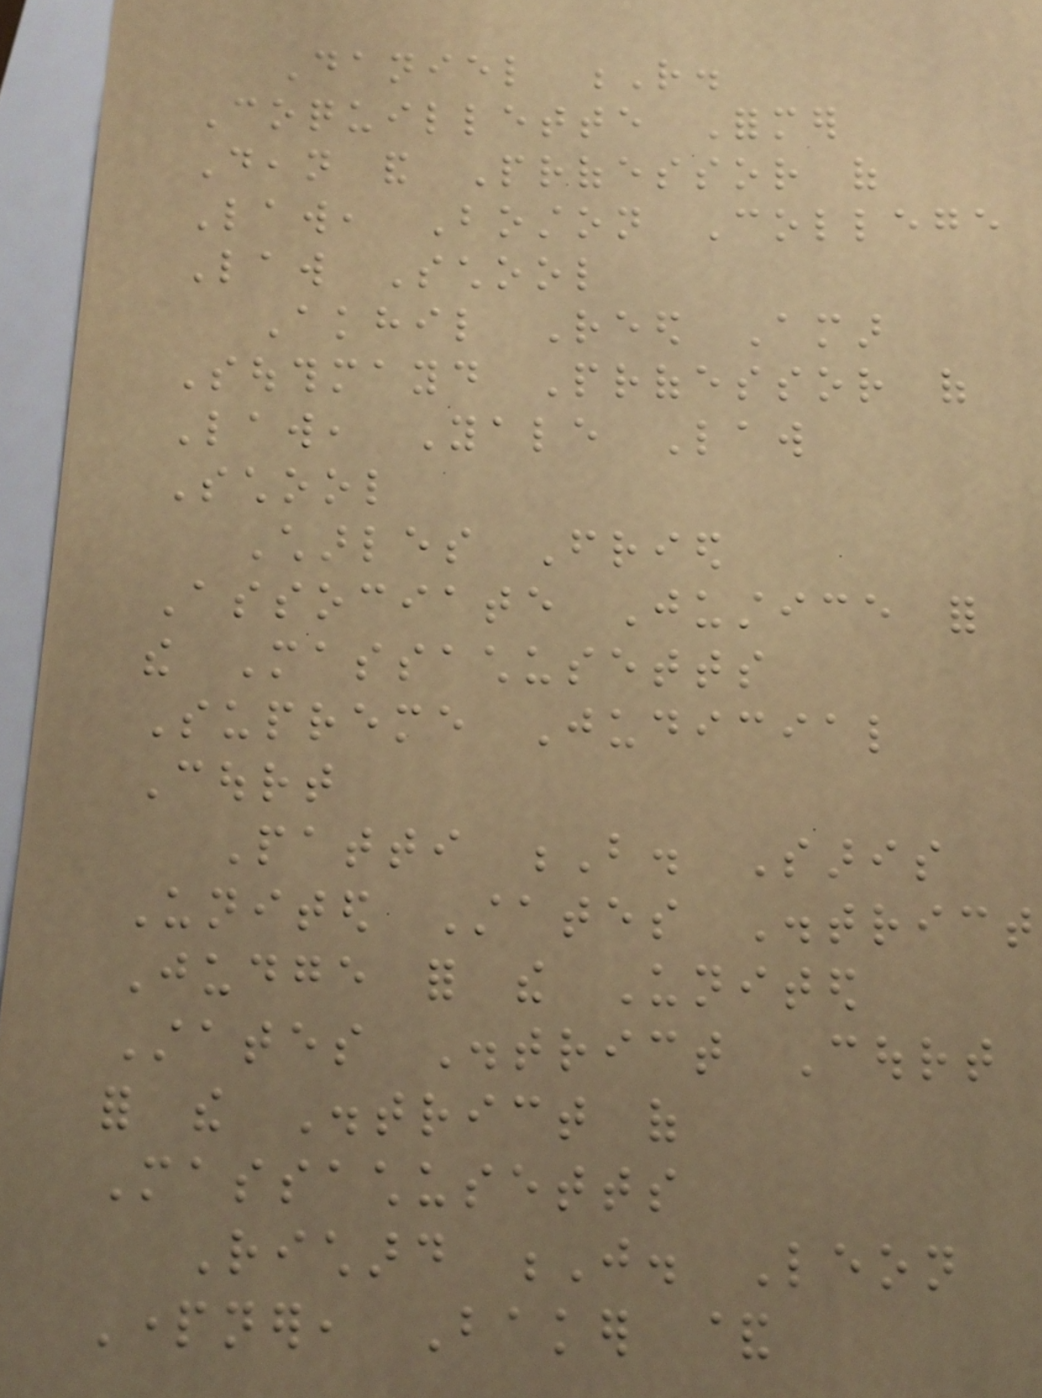Daniel R.
Coquillette Former
Dean and Professor of
Law, Boston College
Law School
Akhil Reed Amar
Southmayd Professor of
Law, Yale Law
School
Charles Fried
Associate Justice for
the Massachusetts
Supreme Judicial
Court
Patti B. Saris
United States District
Judge for the United
States District Court
for the District of
Massachusetts
Richard J. Leon
Partner, Baker &
